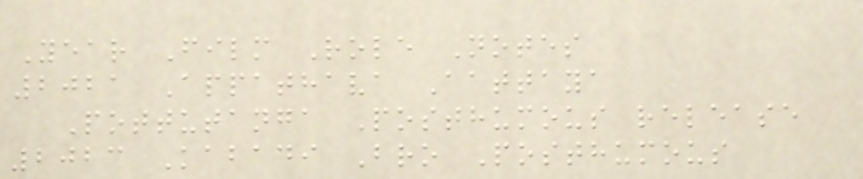Year Film Role Notes
2021 Appathava Aattaya
Pottutanga Posthumous release
2023 Kabadi Bro Posthumous
